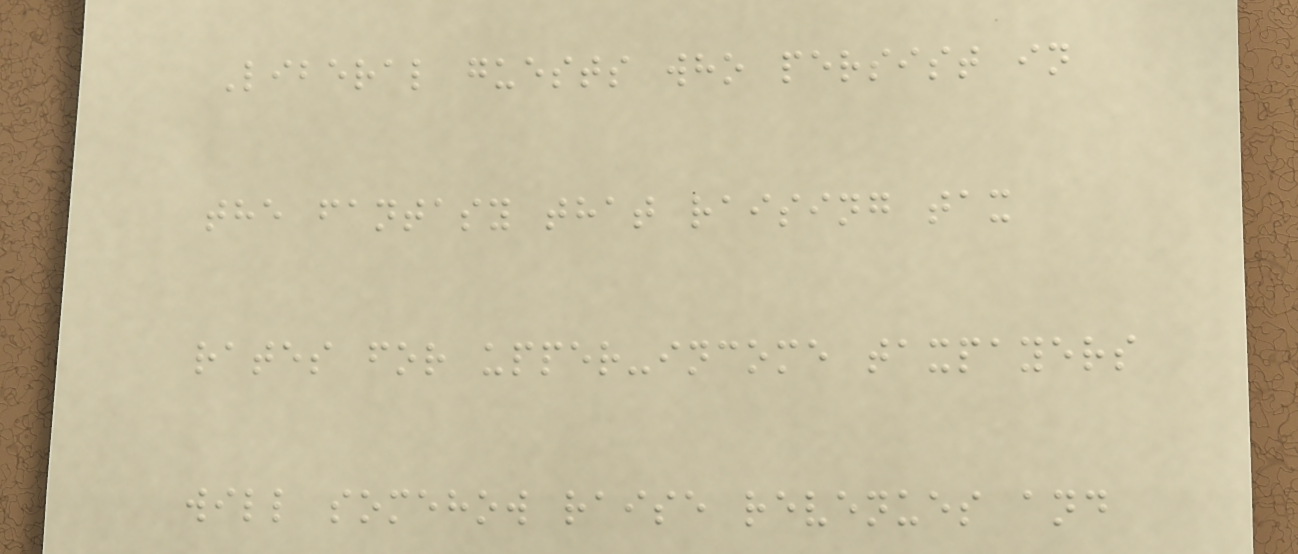Liberal guests who persist in
the fantasy that raising tax
rates for upper-income taxpayers
will somehow raise revenues and
